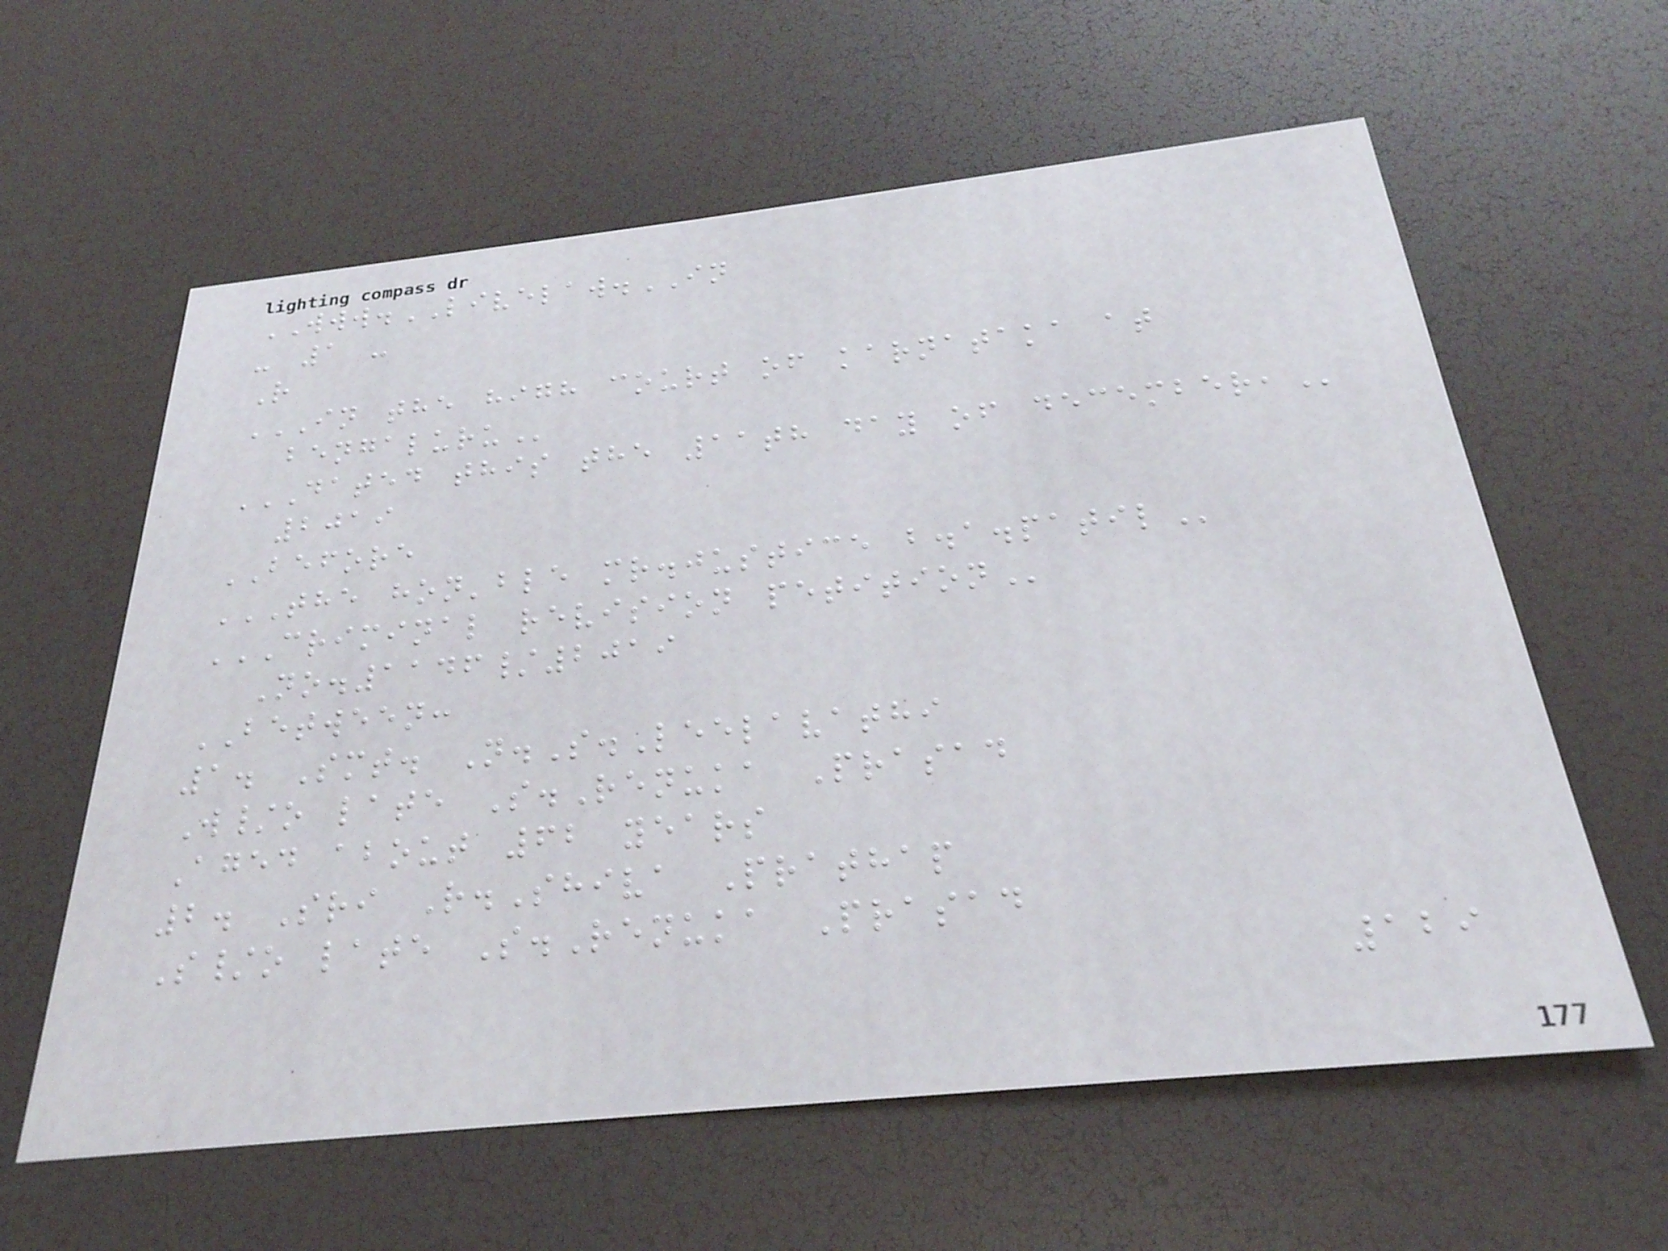WWW.LIVELAW.IN
- 1 -
R
IN THE HIGH COURT OF KARNATAKA AT
BENGALURU
DATED THIS THE 11TH DAY OF DECEMBER,
2019
BEFORE
THE HON'BLE MR.JUSTICE B.A.PATIL
CRIMINAL REVISION PETITION
No.1146/2019
BETWEEN:
1. Smt. N.S.Leelavathi
W/o late S.Renuka Prasad
Aged about 62 years
2. Sri R.Shiva Prathap
S/o late S.Renuka Prasad
129
